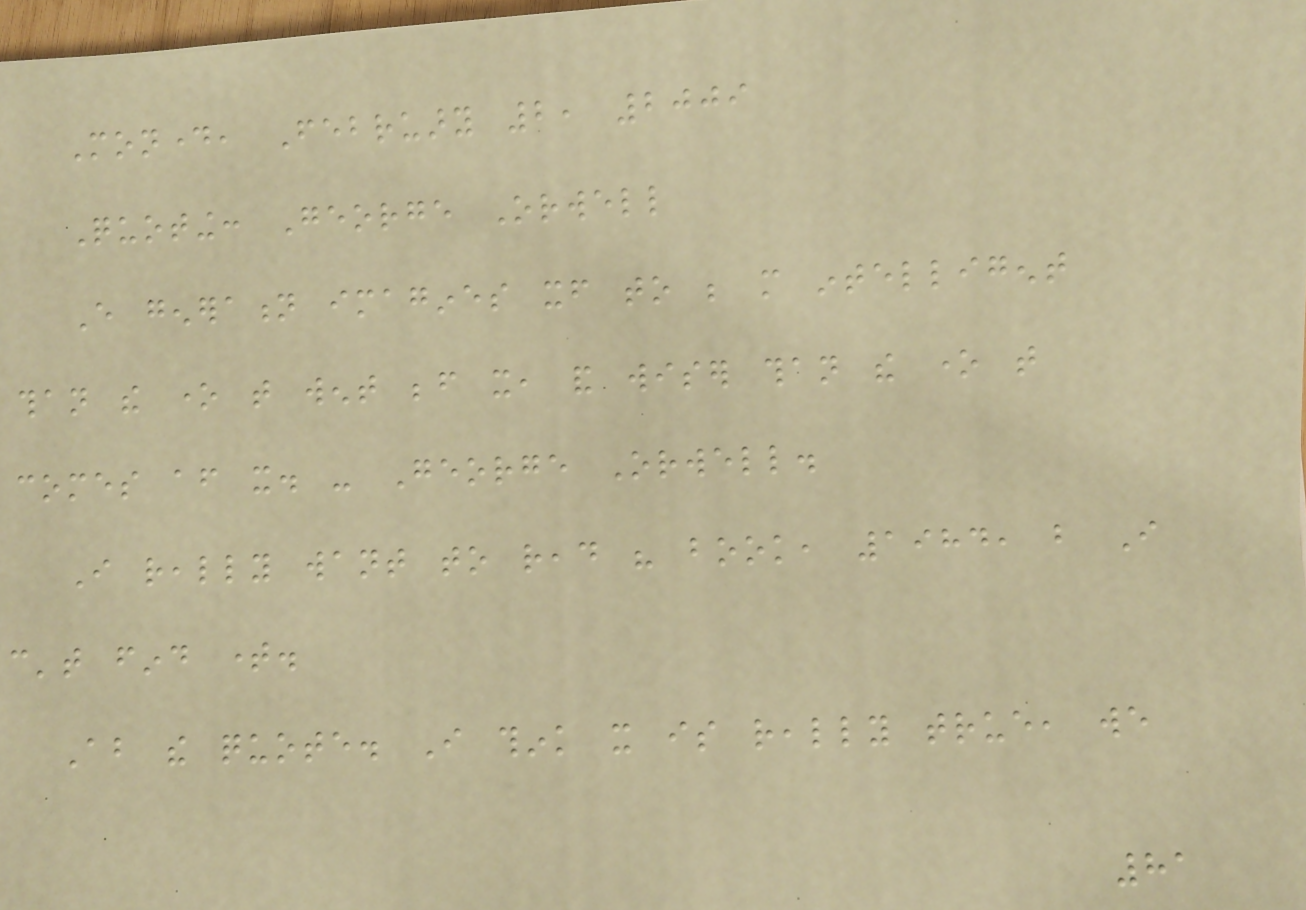Monday, February 2, 2009
Quoting: George Orwell
Every generation imagines itself to be more intelligent
than the one that went before it, and wiser than the one that
comes after it. - George Orwell.
I really want to read his book, 1984, but I
can't find time.
About the quote. I think it is really true, we
81
